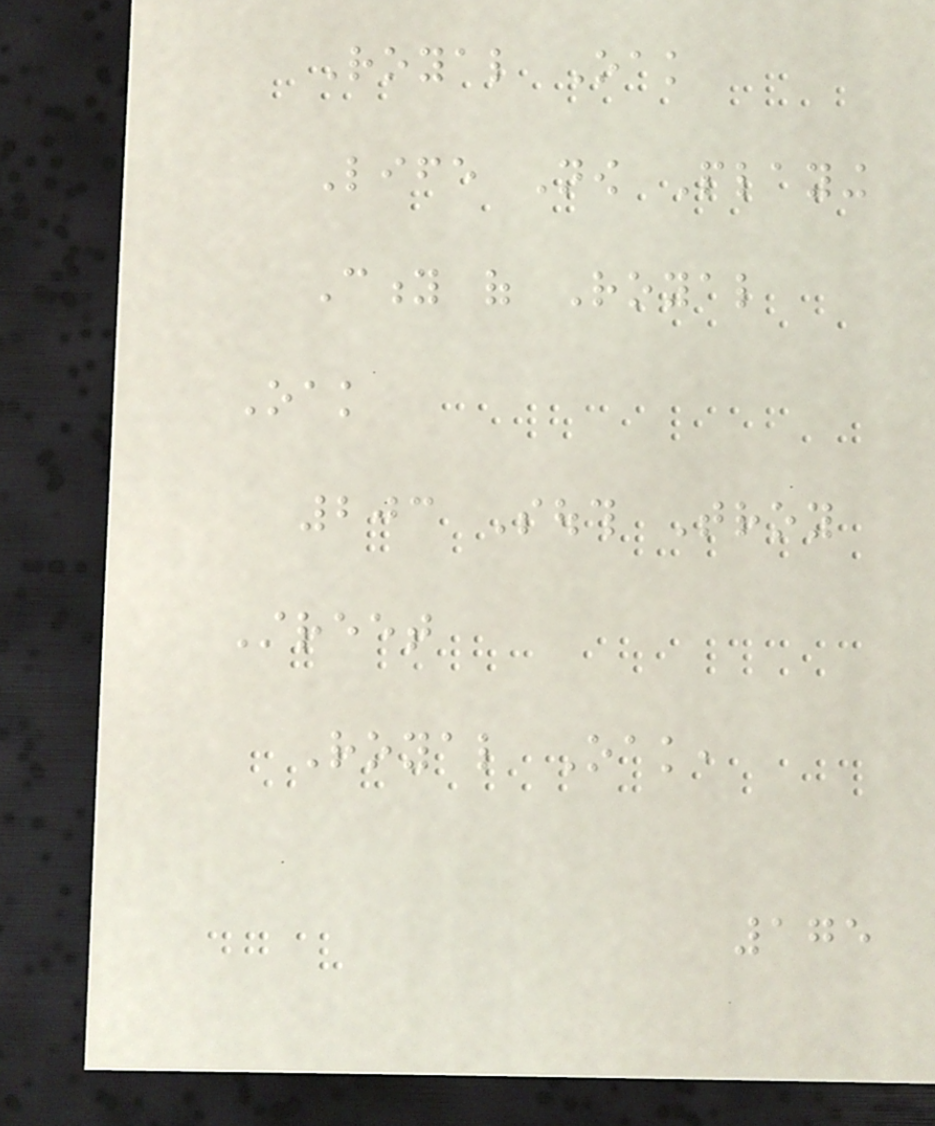Royal Oak
Life Now Playing
City of Royal
Oak
203 South Troy
Street
Royal Oak,
175
